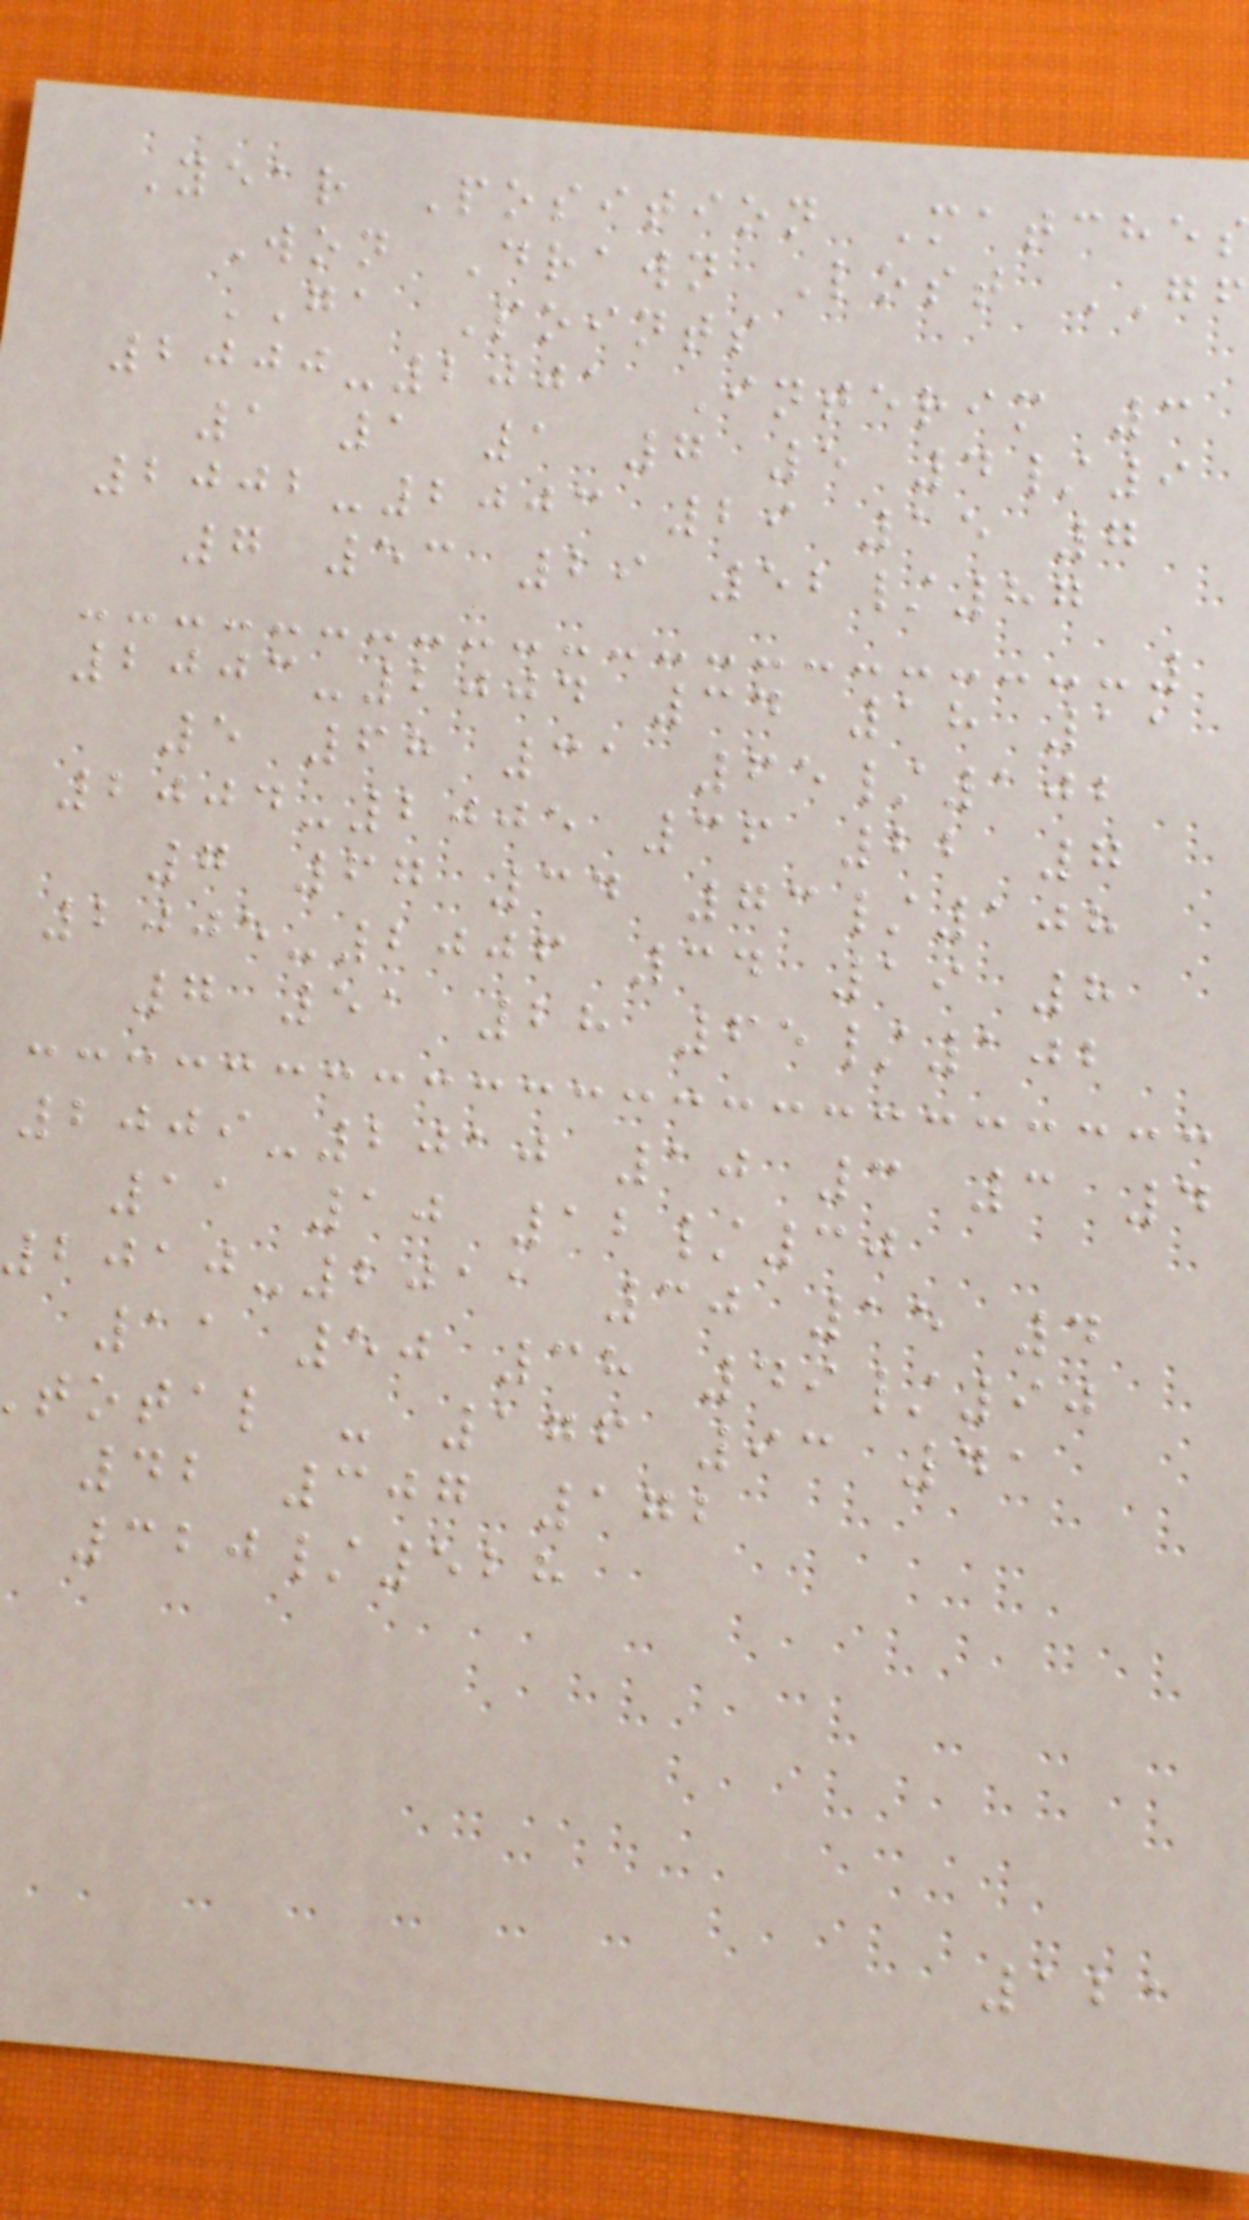Year Position Matches
Won Drawn Lost GF
GA Points
2000-2001 Interim 3
1 1 1 7 5 4/9
2002-2003 29 15 7
7 53 29 52/87
2003-2004 34 18 11
5 68 31 65/102
2004-2005 36 22 7
7 67 34 73/108
2005-2006 34 19 8
7 51 28 65/102
2009-2010 10 3 3 4
11 10 12/30
2010-2011 30 15 4
11 50 38 49/90
total - 176 93 41
42 307 172
320/528
121
